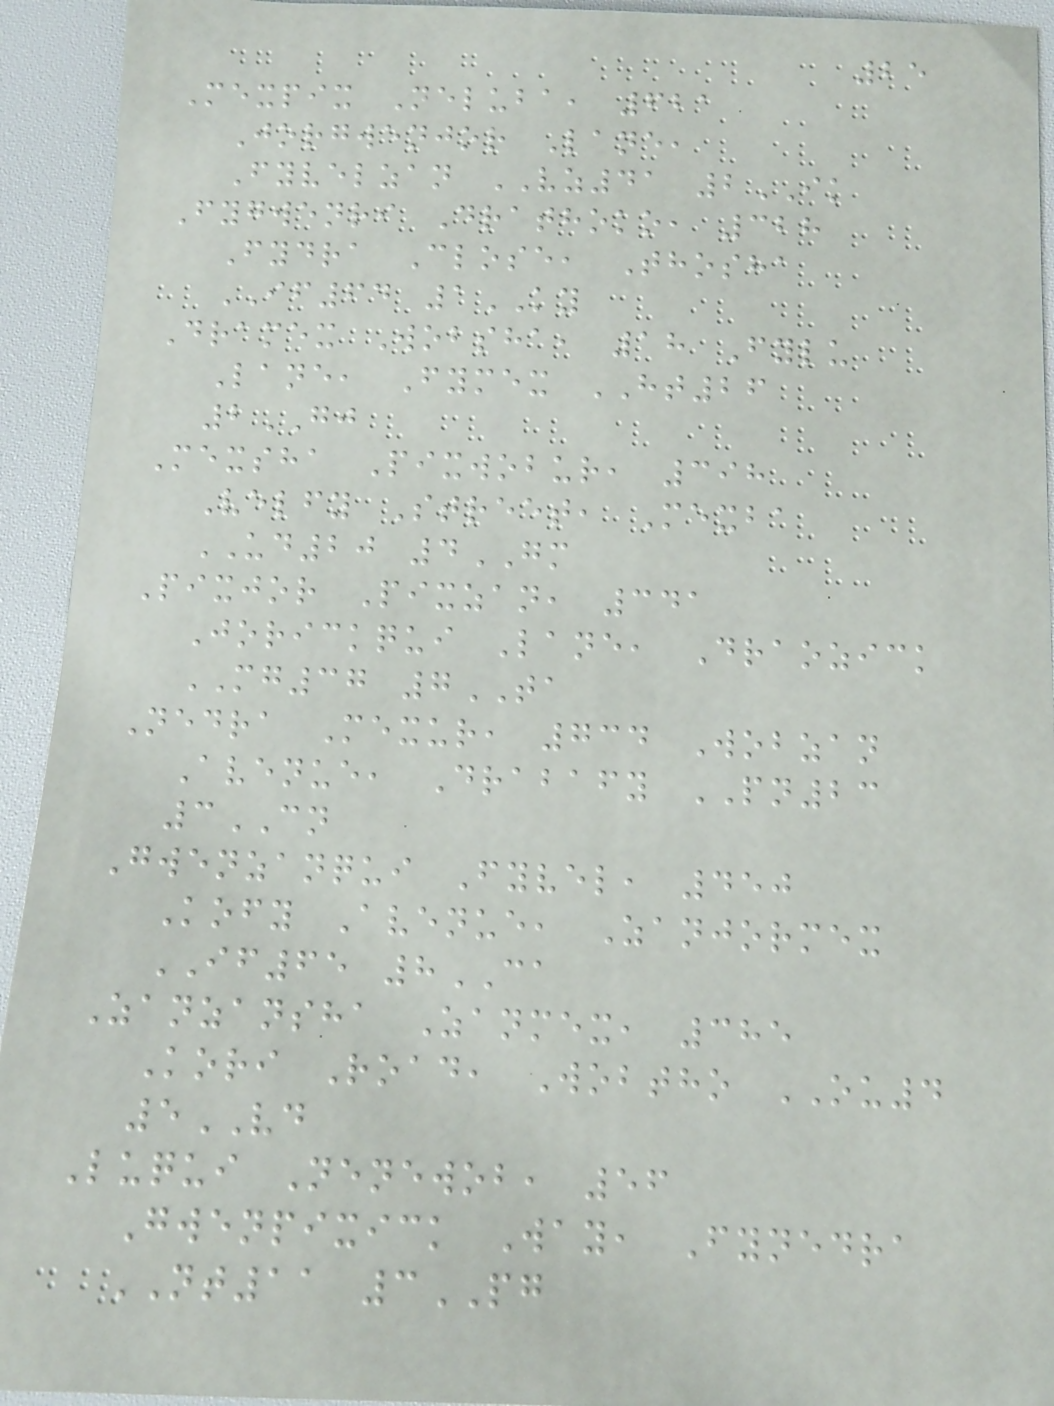25
Mexpix Neluba, 621
Jorgwenjor Lane,
Fyvelzan VZ41 2IK
Fygwenri Drathoko, 328
Fydra Close, Thosha
IF64 1KY
Dramex Wobsha, 18 Fylu
Lane, Fymex HT26
2GJ
Mexsha Pixwobur, 398
Velfy Street, Mexba
UD20 4GM
Pixjor Pixzan, 341
Jorickqui Lane, Draozick
MG37 7TA
Nedra Mexur, 734 Wobzan
Avenue, Drabafy PN23
3CN
Gwenzanqui Fyvel, 450
Kofy Avenue, Zanjormex
IF65 8CA
Zanzansha Zanmex, 385
Kori Road, Wobtho OU4
5VD
Luqui Nenewob, 56
Gwenpixick Way, Fynedra
NT11 3PG
